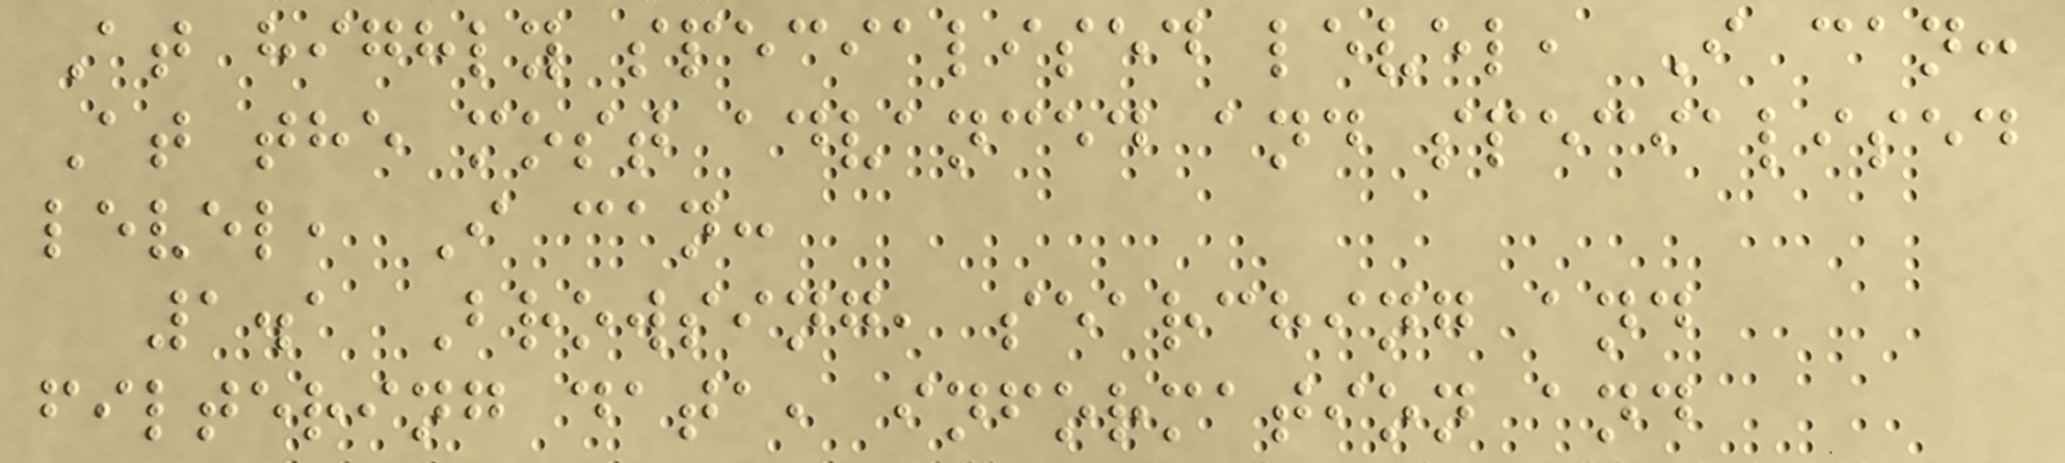At highly specialised level, I can:
At the most advanced and specialised
level, I can:
1.1 Browsing, searching and
filtering data, information and
